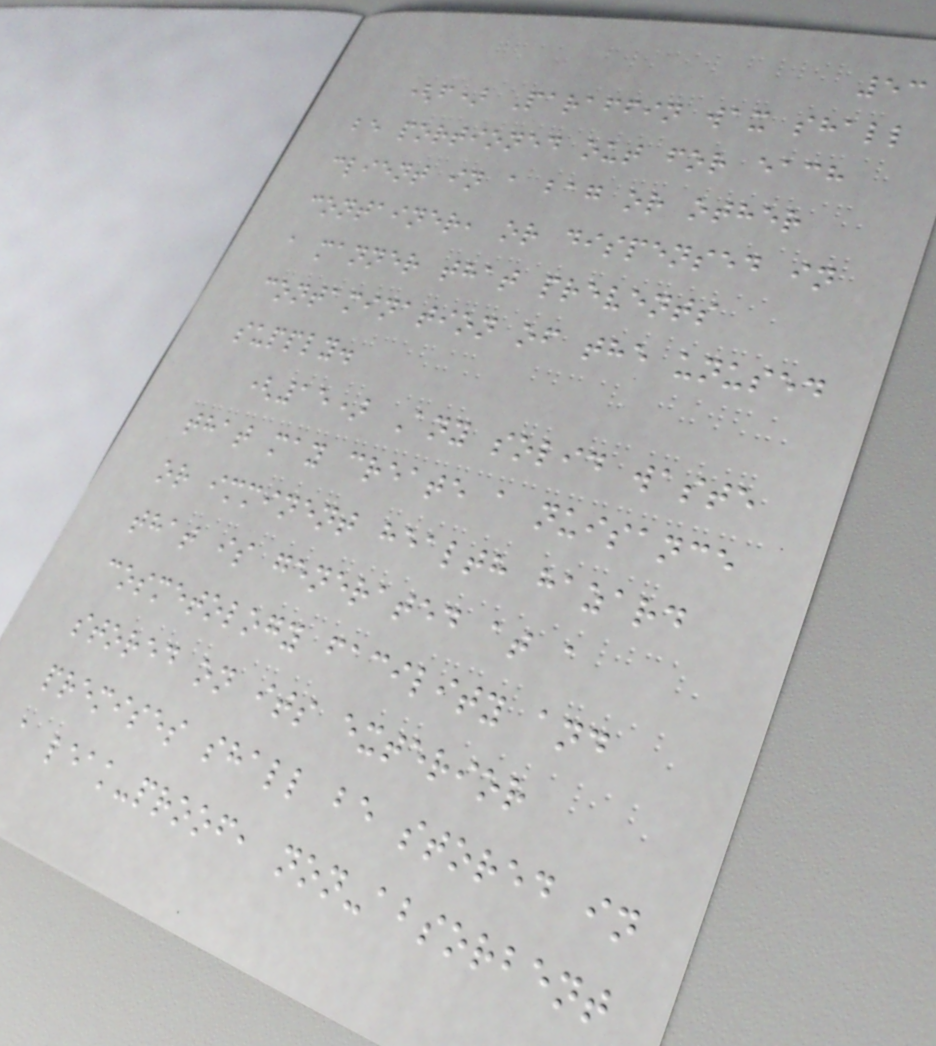53
(f) Paraffin wax shall
be portioned out for each
client in a bag or other
container, or dispensed in
a manner that prevents
contamination of the unused
supply.
(15) Any solid waste
that may create a nuisance
or imminent health hazard
that is generated at a
cosmetology facility and
stored on its exterior
premises shall be stored in
a leak-proof, non-absorbent
